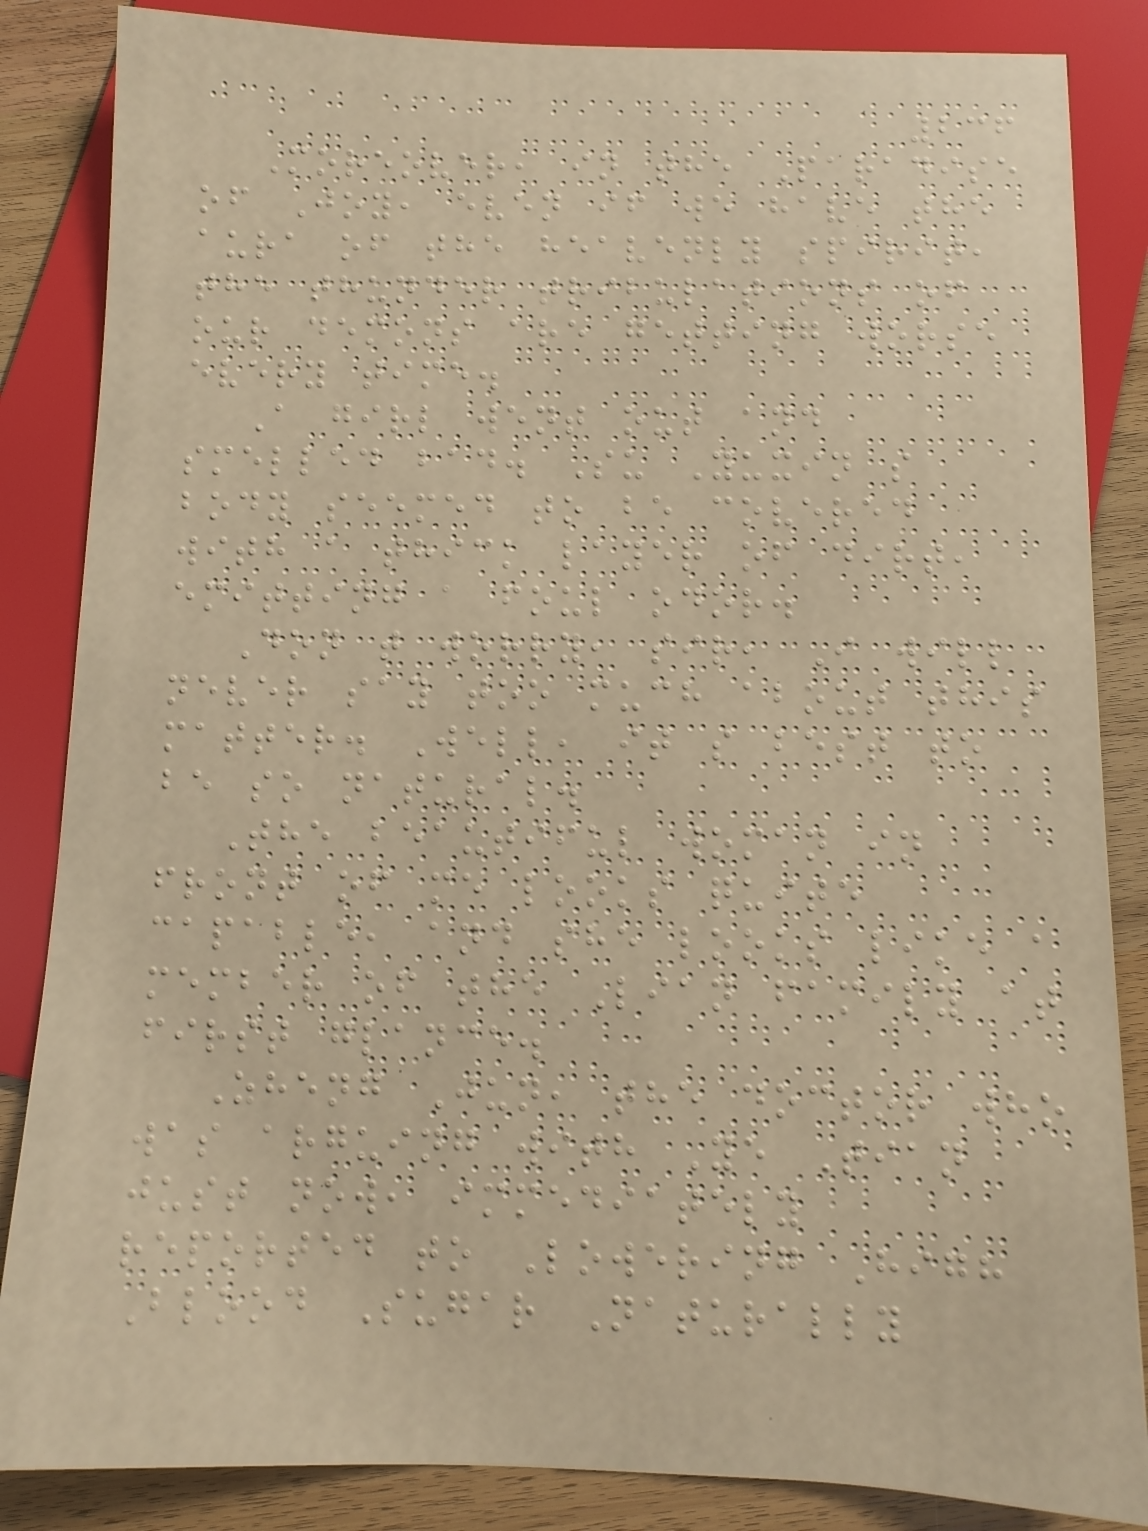236
Moreover, in the Paradise
of Joy, even if we have the
aura of the heavenly spirit,
the thunder tribulations of
our demons are getting worse
every time.
A girl went out and
smelled bad. Su Yuxin s
body seemed to be covered
with a thick layer of dirt,
emitting a foul odor.
Don t worry, sir, I will
never say too much about this
matter. Well, it s best to
be so natural.
The beautiful woman in
front of me looks quite
capable, and she looks like a
member of the Lian family at
first glance.
Zheng Jun, the doctor who
was arguing with Ye Tian
just now, immediately
reported to Lowering High
Blood Sugar Naturally
